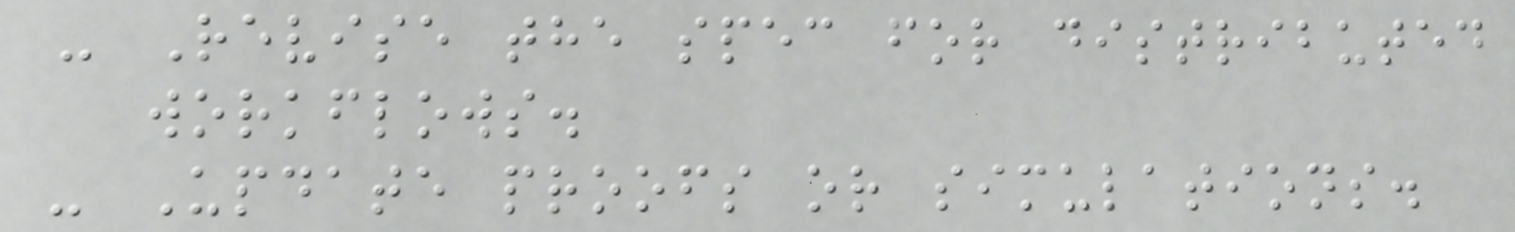- Revise the spec for distributed
workflows.
- Update proofs or simulations.
